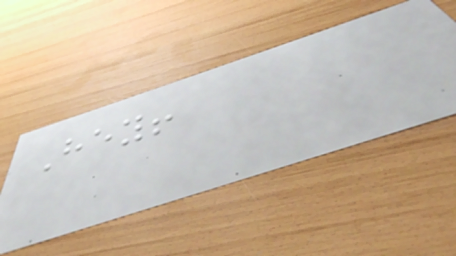Hey!
